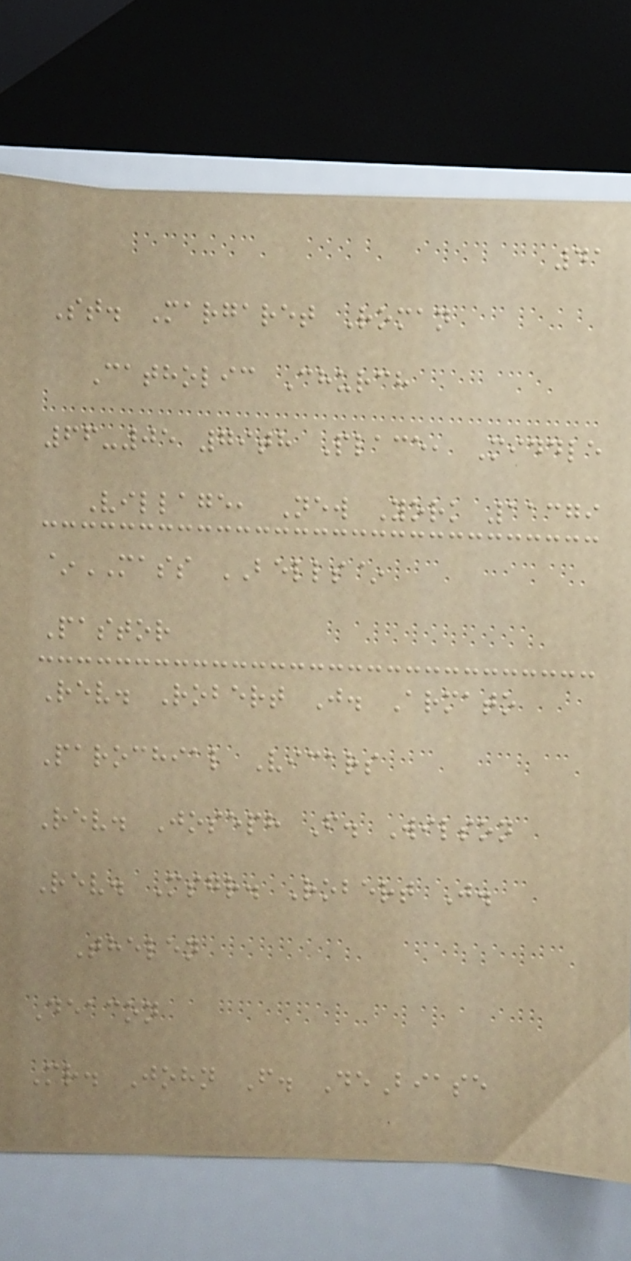41
St. Margaret Roman
Catholic Church
66-05 79th Place, Middle
Village, New York 11379
~MASS BELLS~
Pastor
Rev. Robert J. Armato
Parochial Vicars
Rev. Joseph F. Wilson
Rev. Msgr. Robert J.
Thelen
Deacon
Mr. John F. DeBiase
